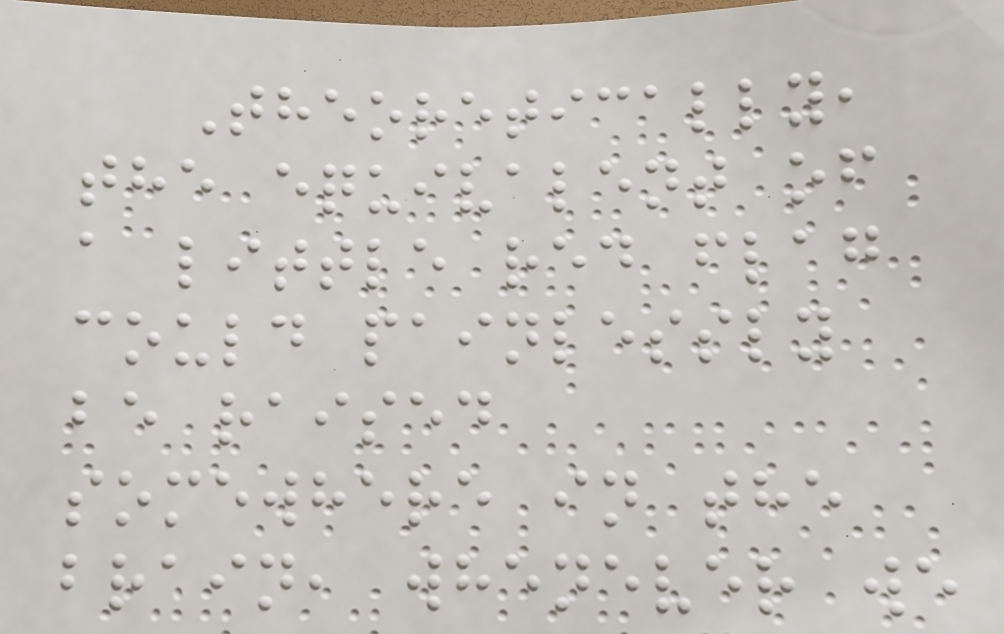Theoretically,
the equivalent of
a little red flag
could painlessly
be raised
somewhere in the
brain, whenever we
